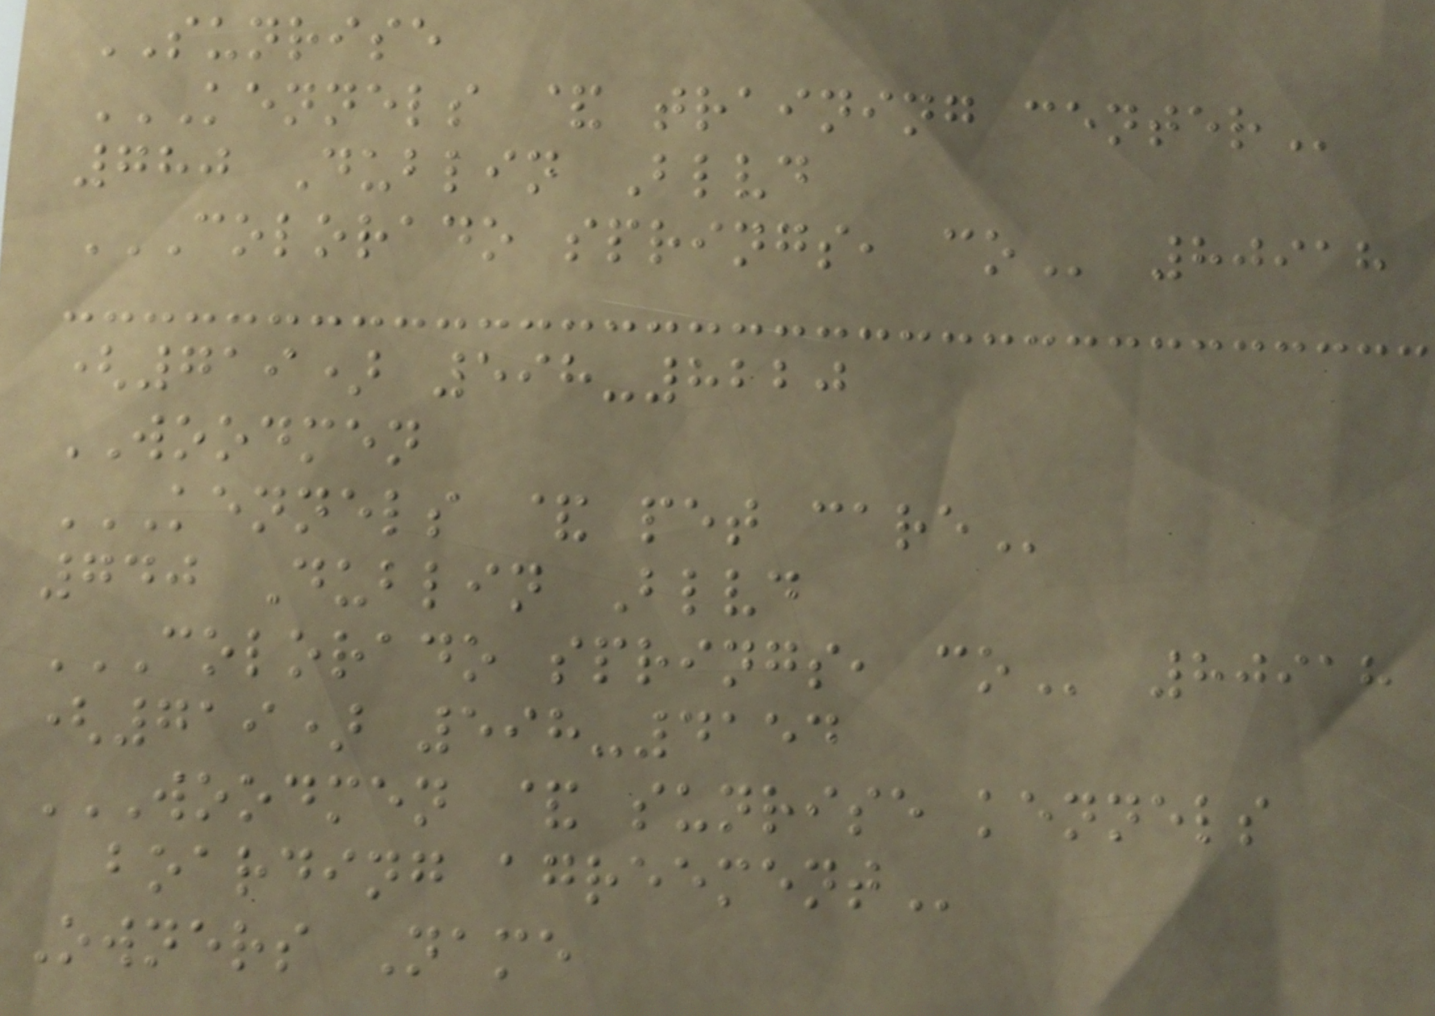SUNRISE
KENNELS & TRAINING CENTER
780 Dublin Blvd
COLORADO SPRINGS, CO 80918
(719) 598-8220
WOODMEN
KENNELS & PET CARE
740 Dublin Blvd
COLORADO SPRINGS, CO 80918
(719) 598-4154
WOODMEN & SUNRISE KENNELS
BOARDING AGREEMENT
Owners Name
